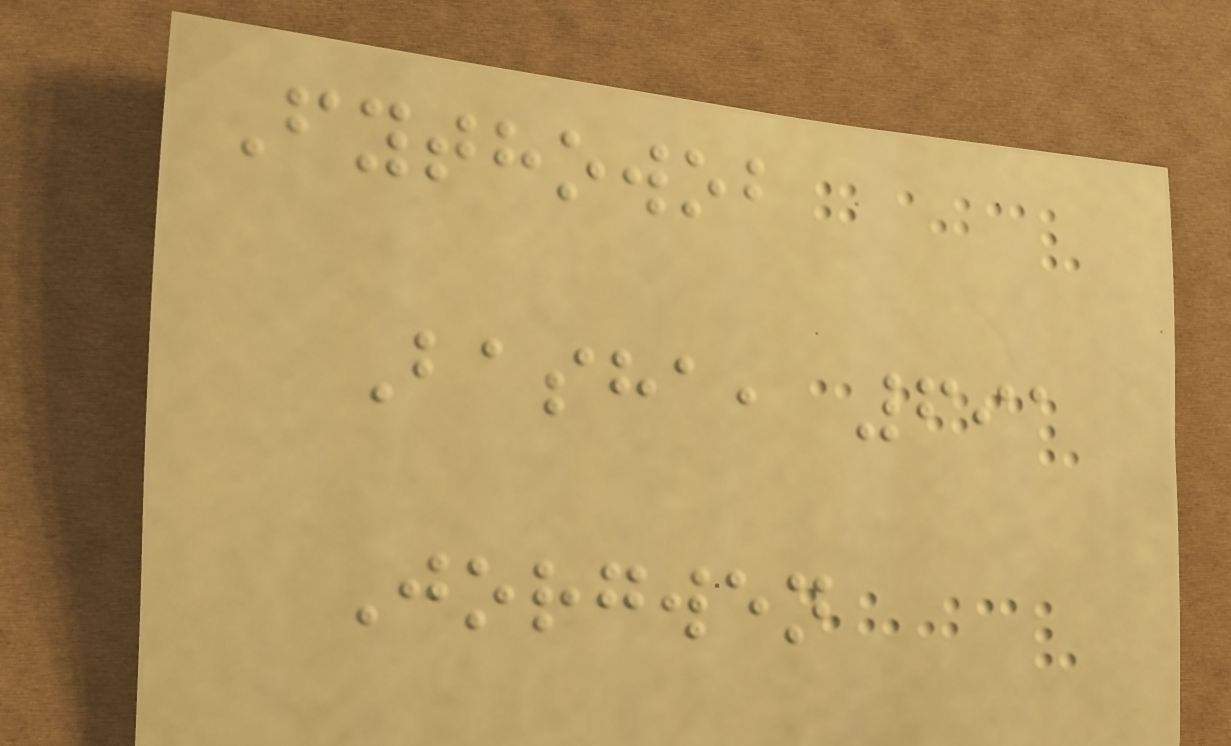Fythowob
Basha, 691
Jorgwen
